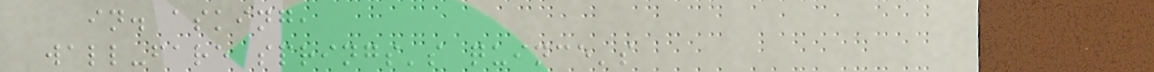in. asking,
wall-fare springs's quince's
